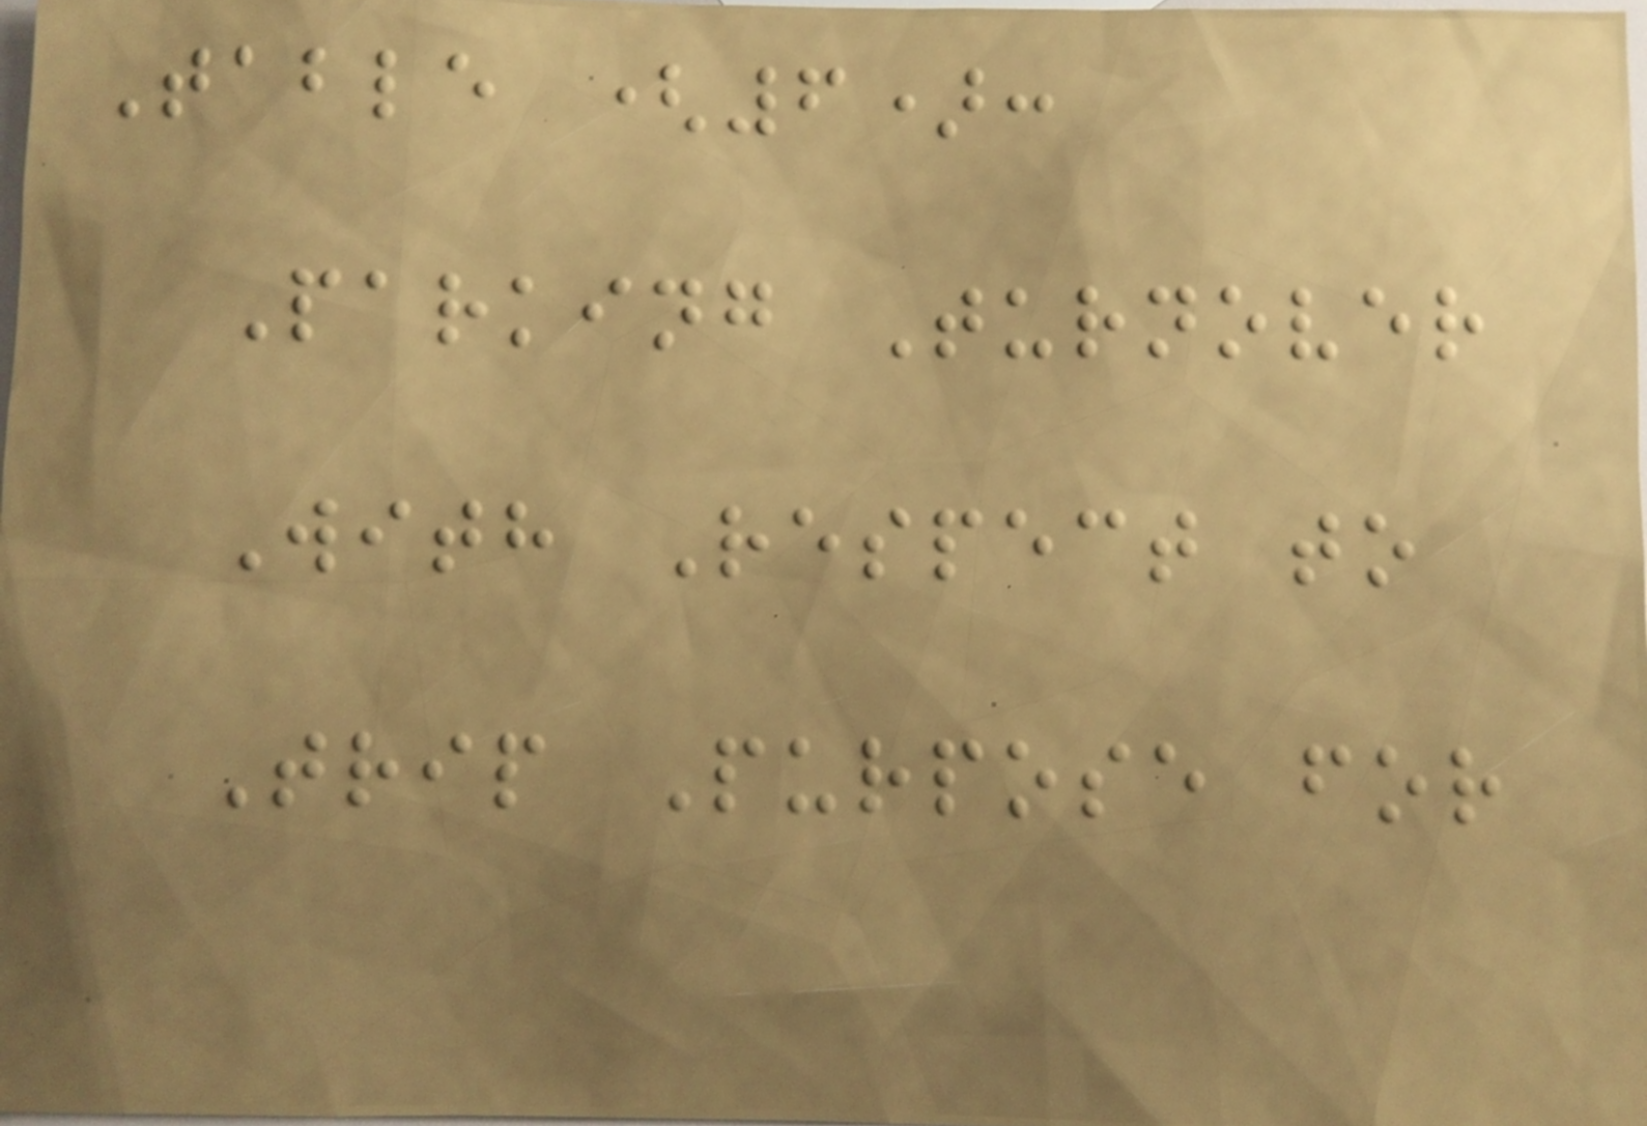Table (6):
Parking Turnover
With Respect to
Trip Purpose for
